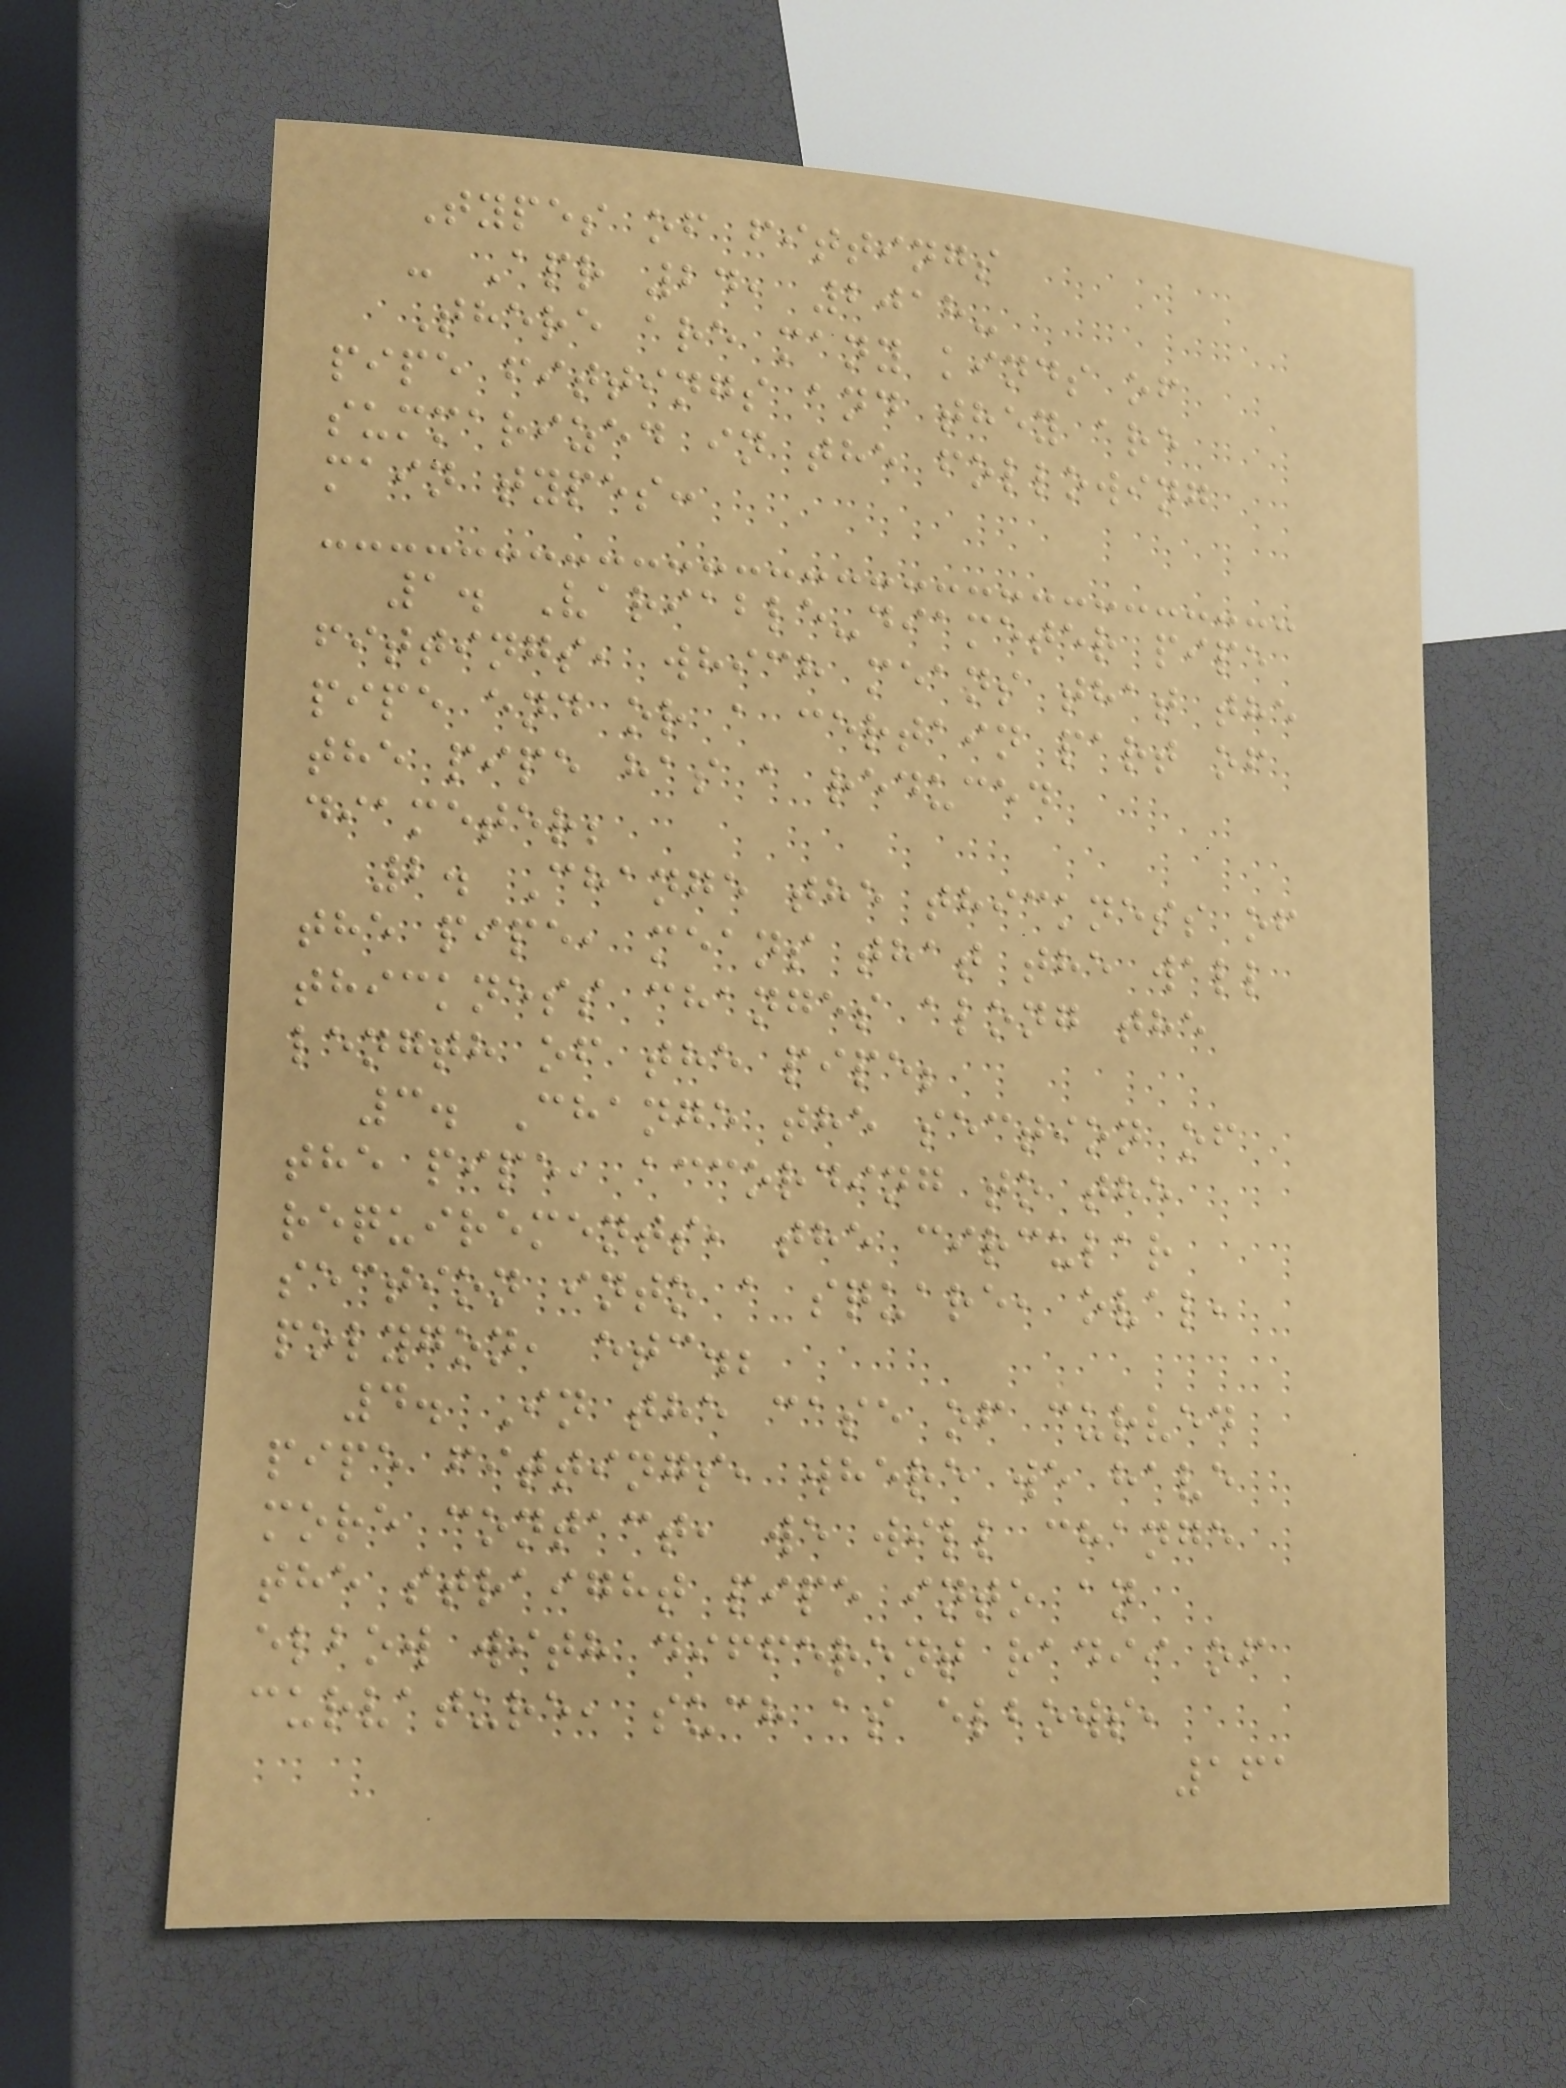Types of fittings
- Apr 24, 2018-
There are many kinds of
pipe fittings and they are
summarized in the following
main types:
1. Variable-diameter pipe
fittings, which means that the
pipe end or a certain part of
the pipe has a reduced
diameter;
2. Change the thickness of
the pipe, means that the wall
thickness changes along the
length of the pipe;
3. Change the section of
the pipe, according to the
requirements, the circular
section into a square, oval,
polygon, etc.;
4. In the case of curved
pipe fittings, where we have
more contact, we will change
the straight pipe into an
elbow with different radii of
curvature, such as elbows,
161
